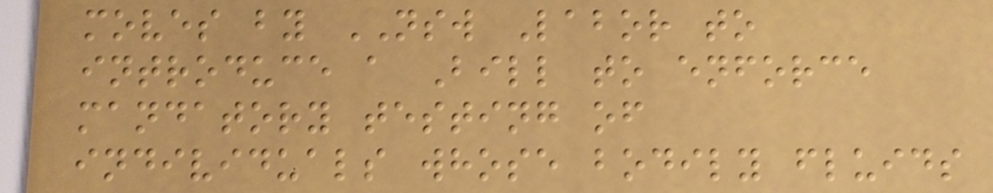moves by NSW Labor to
introduce a Bill to enforce
mandatory testing of
individuals whose bodily fluids
